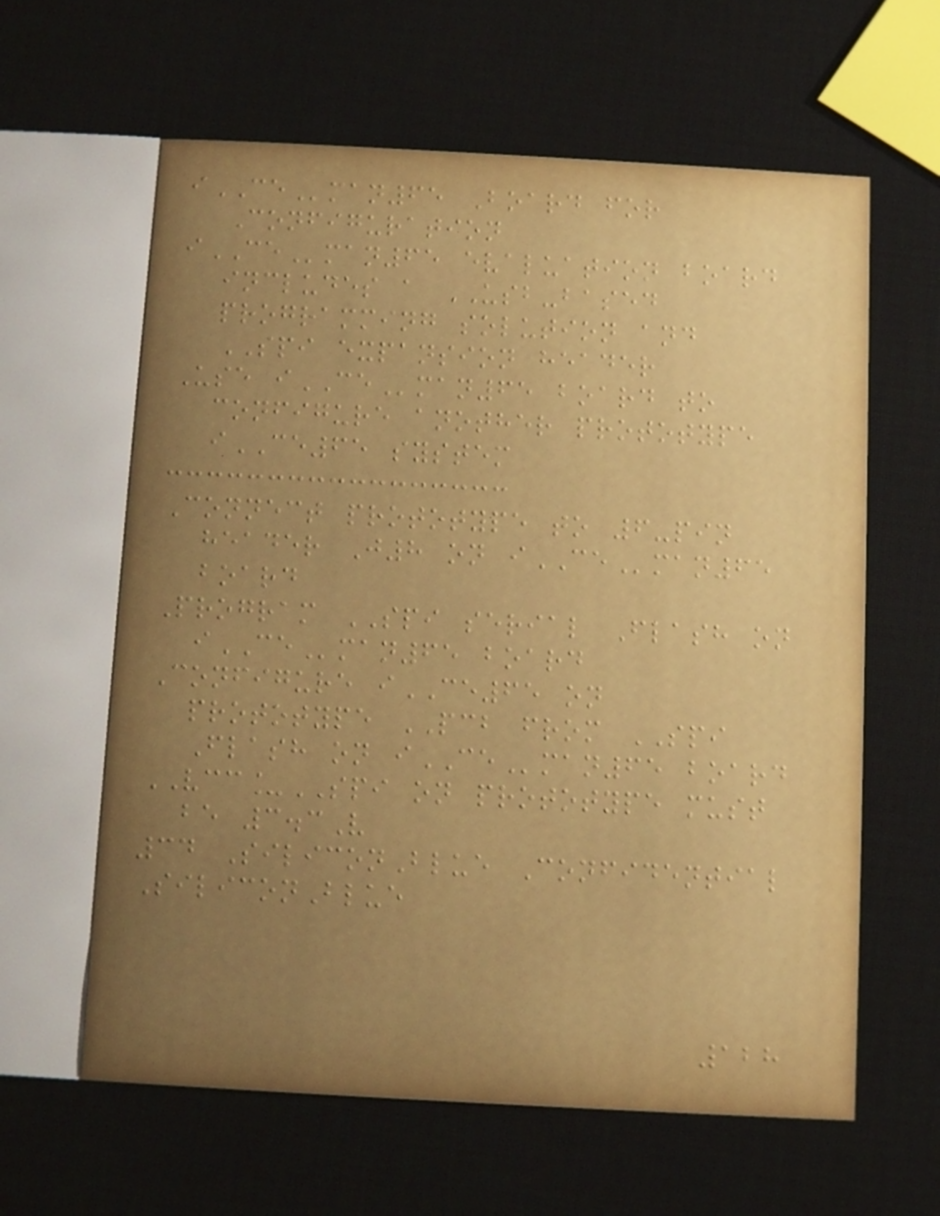iCEman65 Board for
Configuration
iCEman65 evaluation board
includes a USB-based
programming solution and
SPI expansion header
Use iCEman65 board to
configure another prototype
iCE65 system
Connect prototype to 6-pin
header J8 on iCEman65
board
Program SPI serial Flash on
iCEman65 board
Configure iCE65 on
prototype PCB from SPI
Flash on iCEman65 board
VCC_SPI on prototype must
be 3.3V
34 SiliconBlue Confidential
SiliconBlue
128
